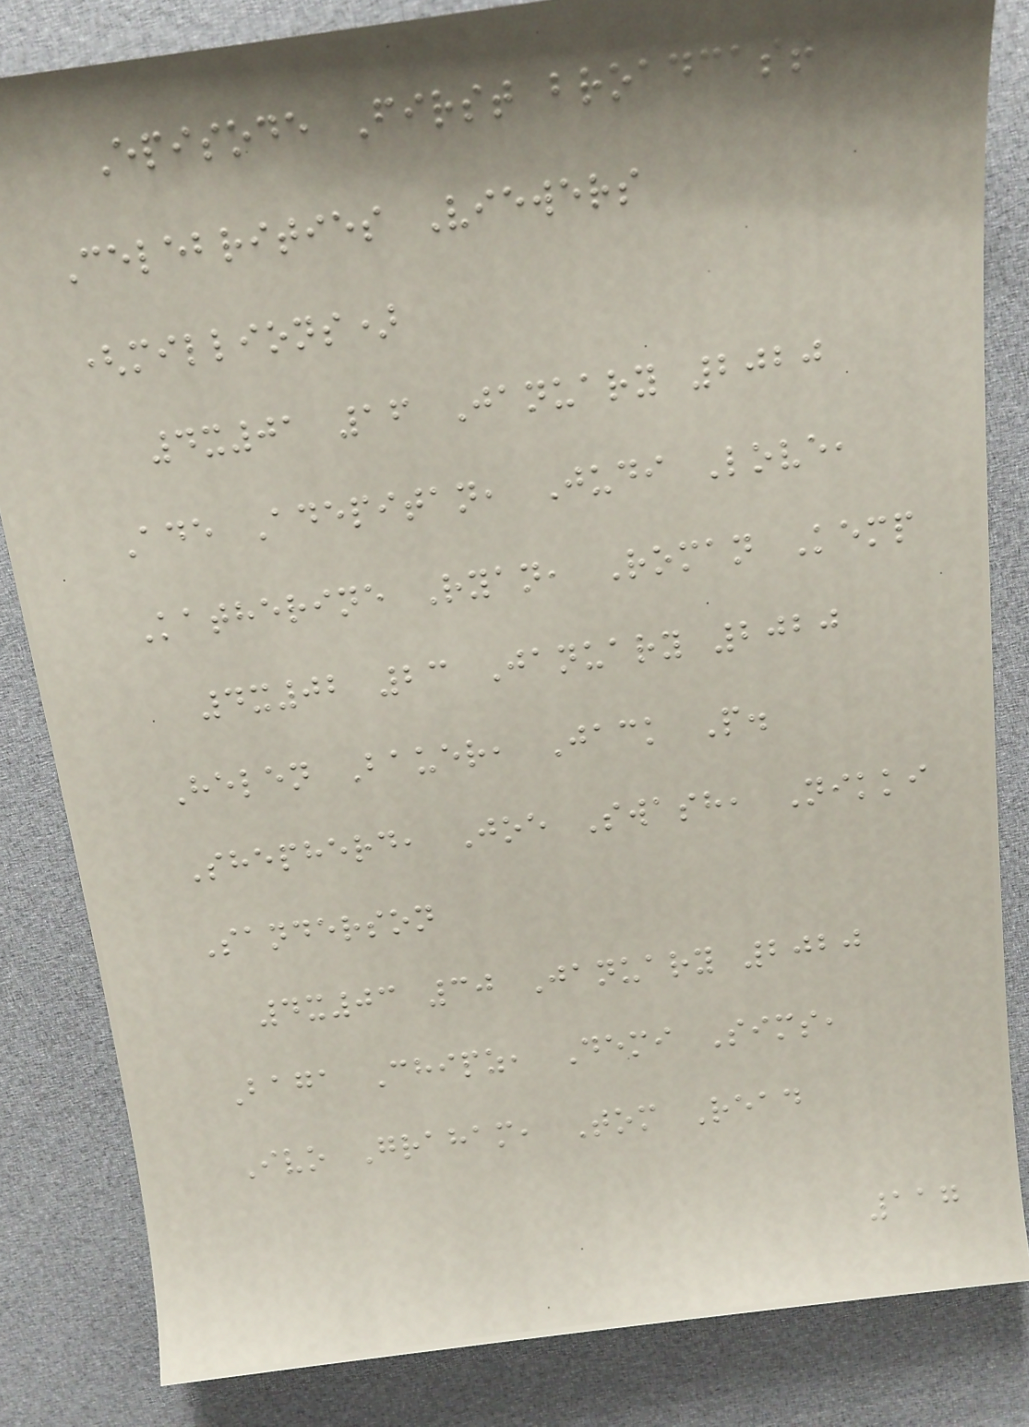Episode First broadcast
Celebrities Viewers
(millions)
4x01 16 January 2020
Ade Adepitan, Judi Love,
Katherine Ryan, Roman Kemp
4x02 23 January 2020
Helen Bauer, Jack P.
Shepherd, Joe Swash, Nikki
Sanderson
4x03 30 January 2020
Baga Chipz, Demi Sims,
Ivo Graham, Tom Read
117
